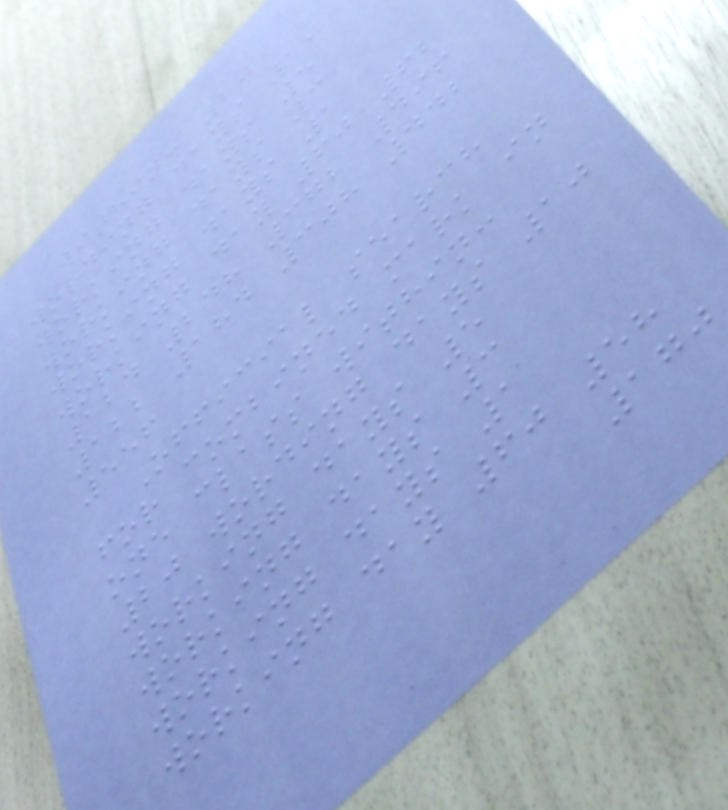within: 20
wording days 10
working days 5
working days 3
working days 1
working day 60 62
124 248 372 496
122 184 308 442
556
Official search
for combined mark in
one class within:
20 wording days 10
working days 5
working days 3
working days 1
working day 60 58
170
